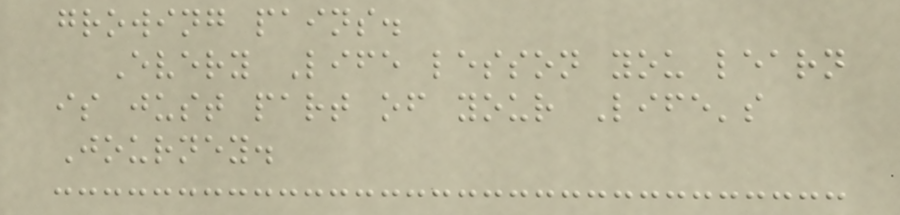growing pains.
Every Life lesson you learn
is just part of your Life's
Journey.
